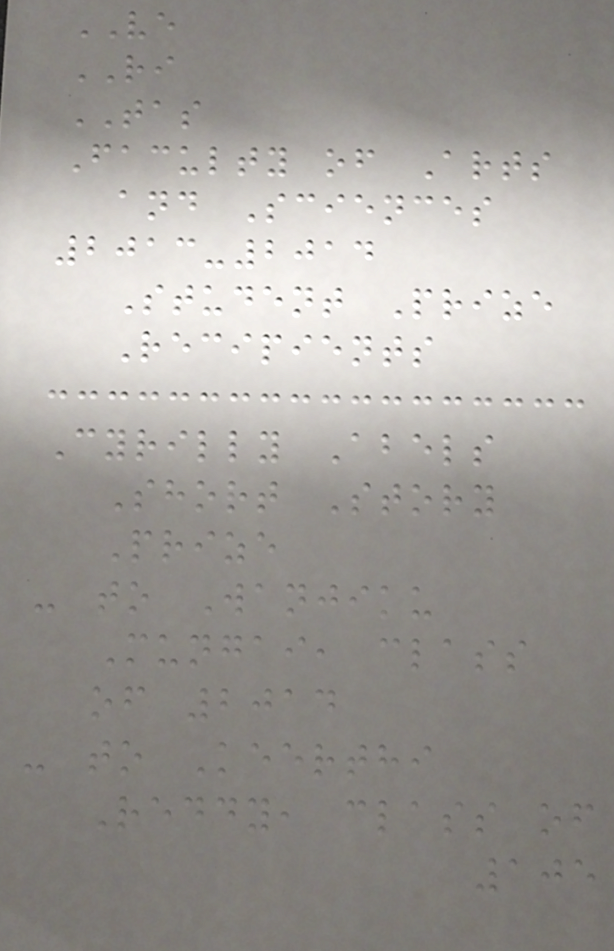VE
RI
TAS
Faculty of Arts
and Sciences
2013-2014
Student Prize
Recipients
Cyrilly Abels
Short Story
Prize
- to Wanjiku
Mungai, class
of 2014
- to Keerthi
Reddy, class of
105
